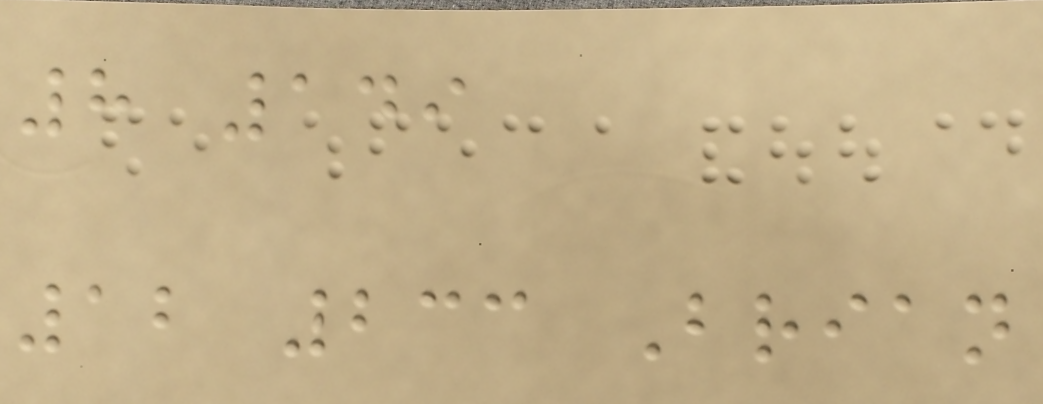8 149
12 233 Brian
